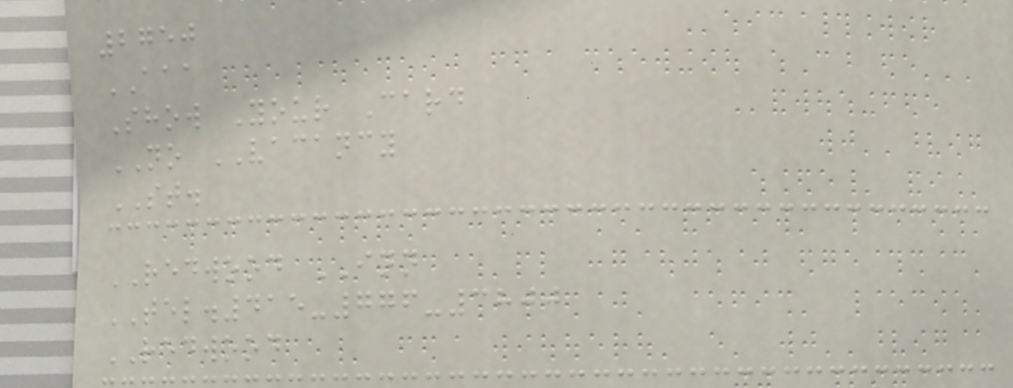2750
AAA
Show Your Card
NO VACANCY
ST.
REDWOOD INN
TEL.415-776-3800
REDWOOD
